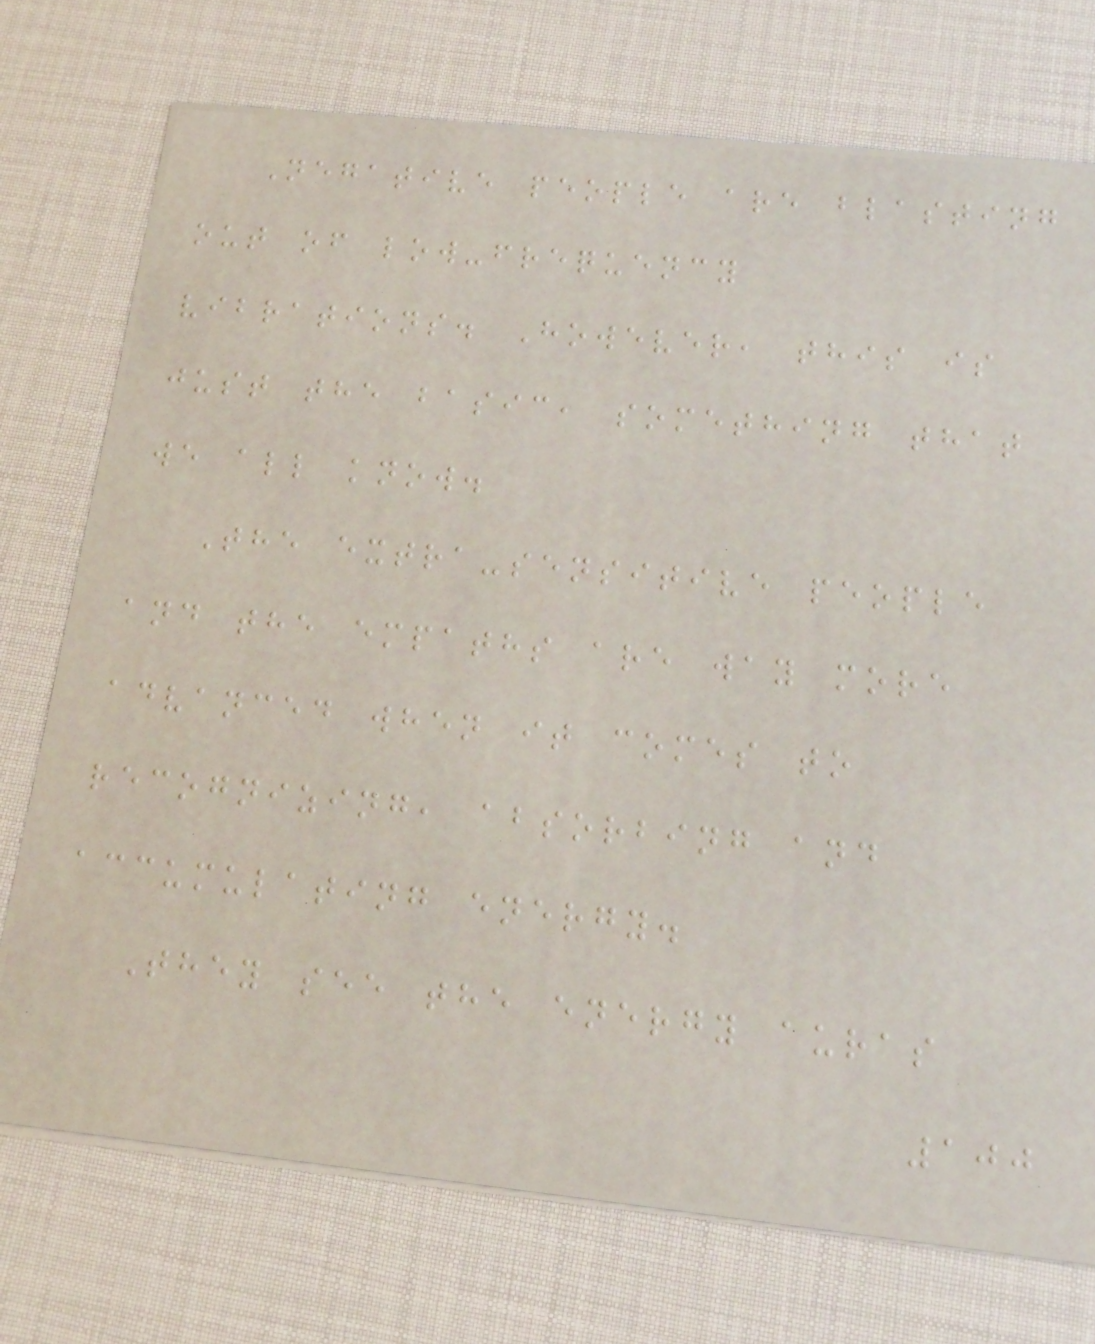Negative people are blasting
out of low-frequency
vibrations. However, this is
just the basic, something that
we all know.
The extra-sensitive people
and the empaths are way more
advanced when it comes to
recognizing, absorbing and
accumulating energy.
They see the energy auras
100
